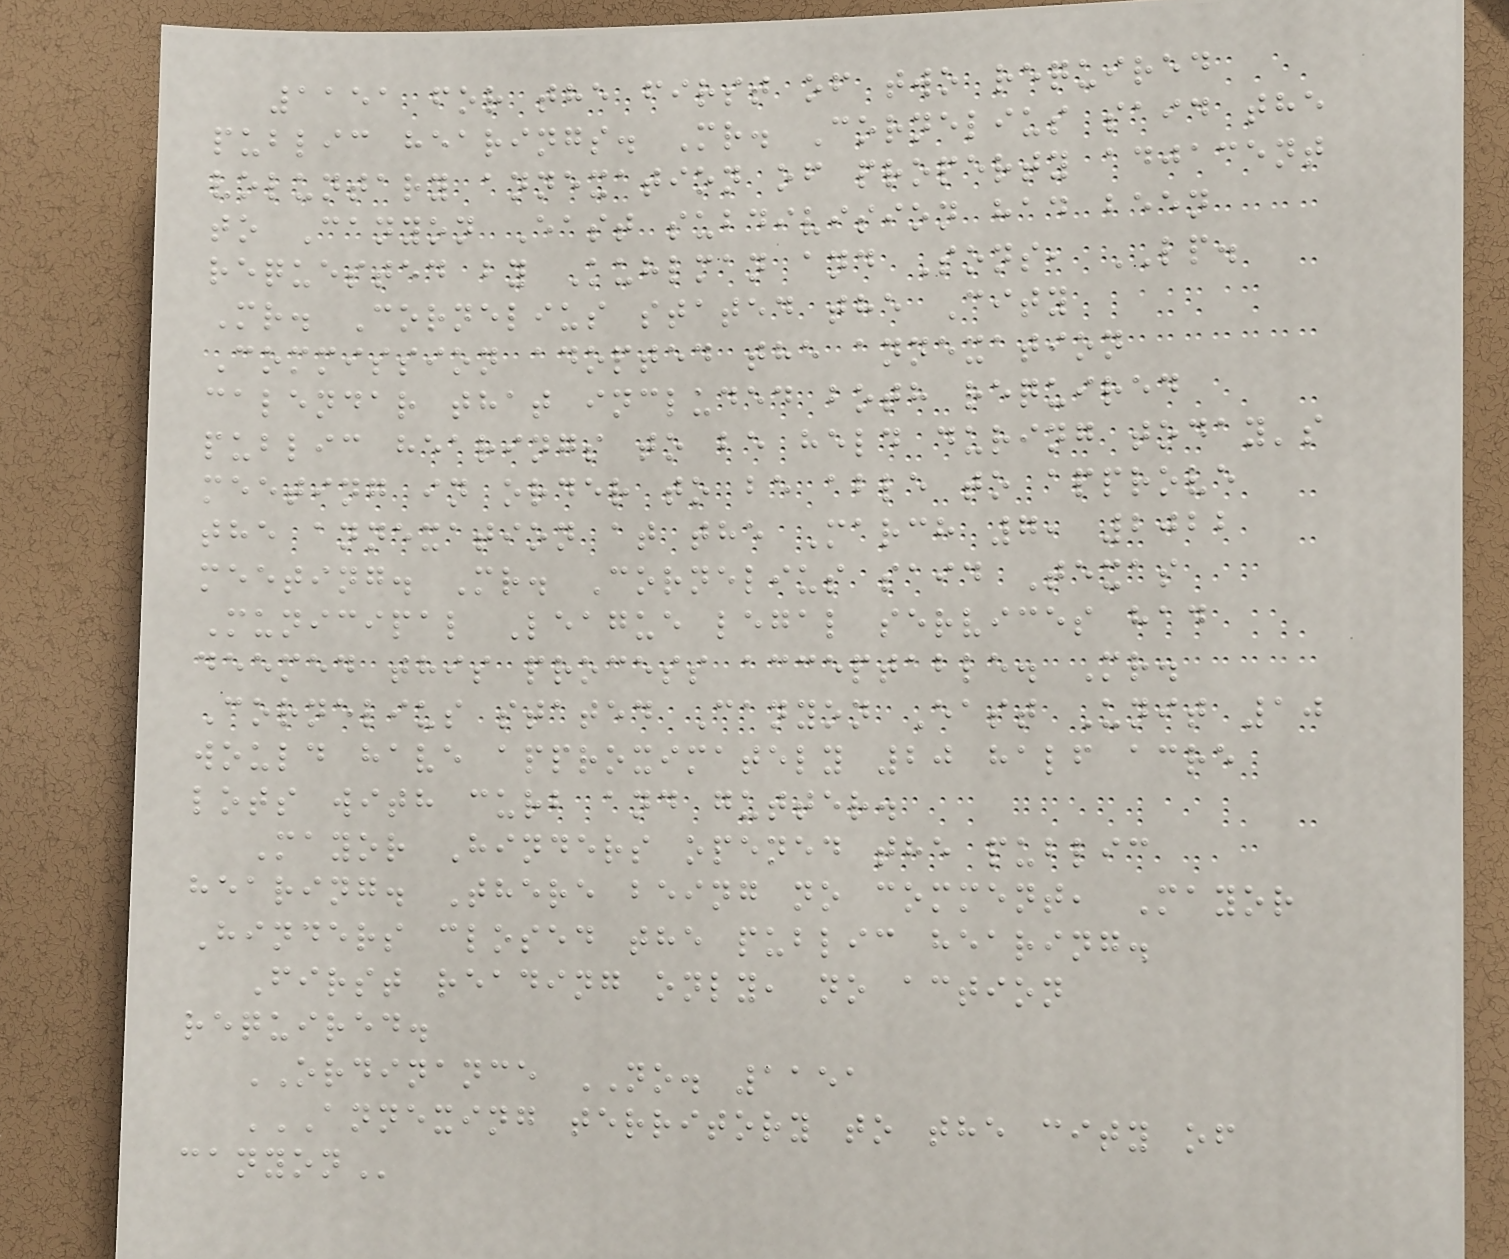1151 for the first of two required
public hearings. Mr. Cornelius said the
voluntary annexation of property adjacent
to Canyon East subdivision had been
requested by Kuhlman and Sons, LP.
Mr. Cornelius stated the City
Commission adopted the annexation
calendar that included both required
public hearings to be held during today's
meeting in order to be able to approve
the annexation at the March 7, 2022
meeting. Mr. Cornelius said Texas
Municipal League legal services had
deemed this process acceptable. Mr.
Cornelius stated Canyon East Unit 10
would have approximately 20 half acre
lots with curb and gutter.
Mayor Hinders opened the public
hearing. There being no comment, Mayor
Hinders closed the public hearing.
First reading only, no action
required.
ORDINANCE NO. 1151
ANNEXING TERRITORY TO THE CITY OF
CANYON
